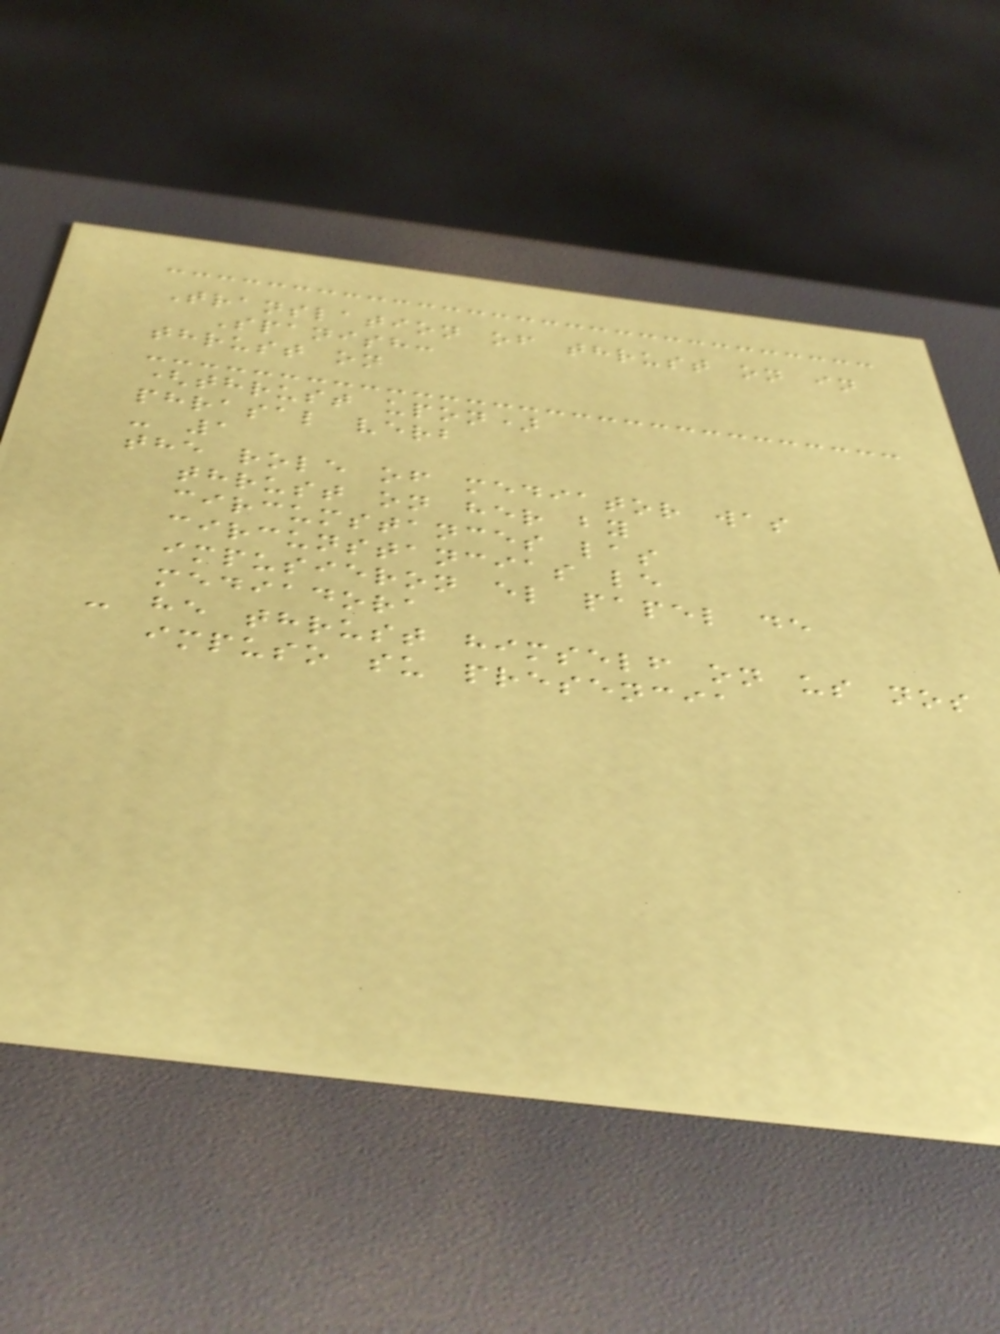Translation of thrust on in
Spanish:
thrust on
(thrust upon)
phrasal verb
- 1
the role of mediator was
thrust on her by
circumstances las
circunstancias le
impusieron el papel de
mediadora
- he thrust himself on us nos
impuso su presencia
